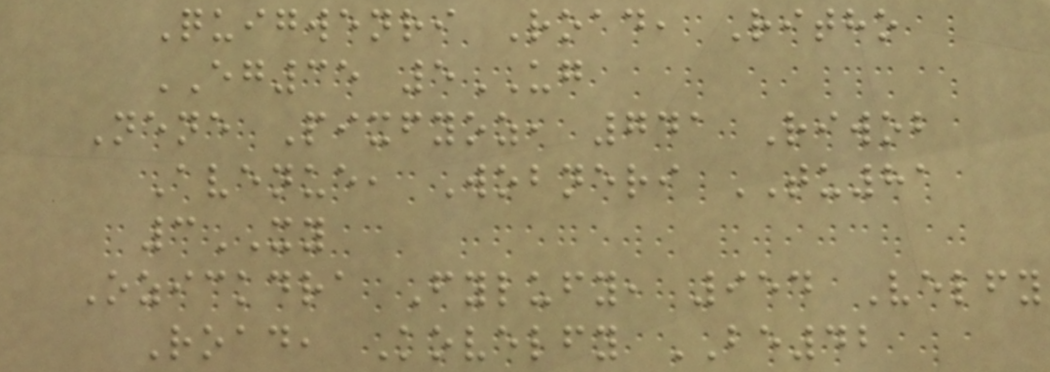Quigwenri Road, Ritho
EG35 5UG
Nene Pixfyoz, 741 Riwob
Avenue, Wobneri TU81
3XY
Ozickdra Fylufy, 954 Velfy
Road, Kovelfy BE42
